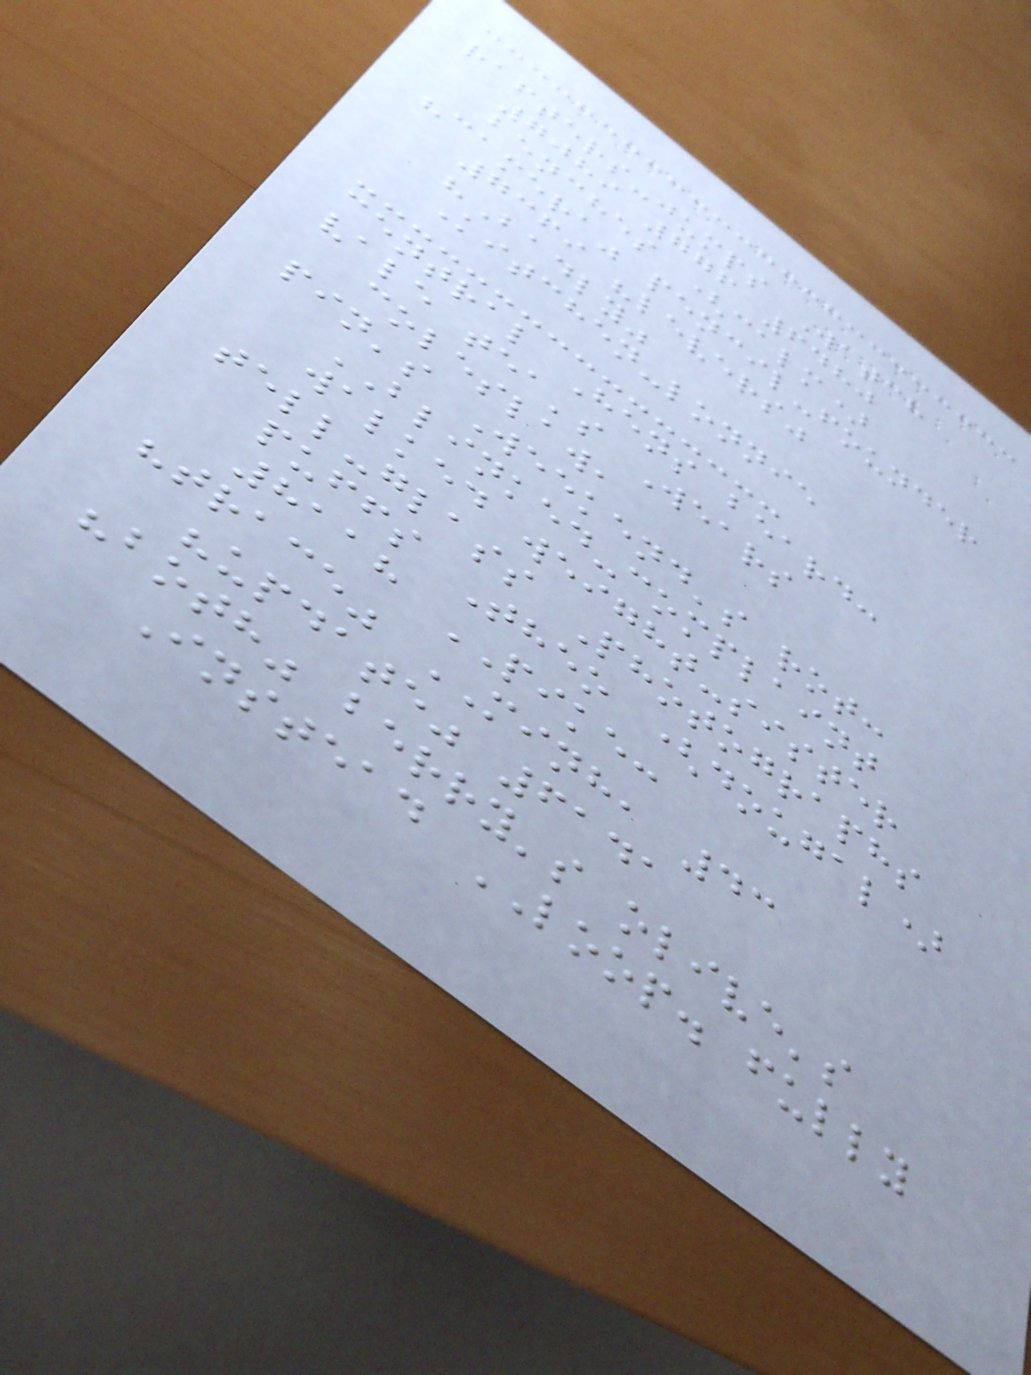rafters-jumps Watch
7089 776 6480
benches (calm)
"camera" pencil-founder
7369 "levers"
"Badly"
Kitchen-lonnie
central Hens beard:
vale tea's Wears
coleslaw,
pin's Weekend's rot:
BLINKED-complaint
walked weight-sister
tell-glass Photographs
puffs Theo (dougal)
8118 PIKE:
"trace" MINH, 43
"update" 6141
"both" berry's olive's
Instead LOOP. fully
